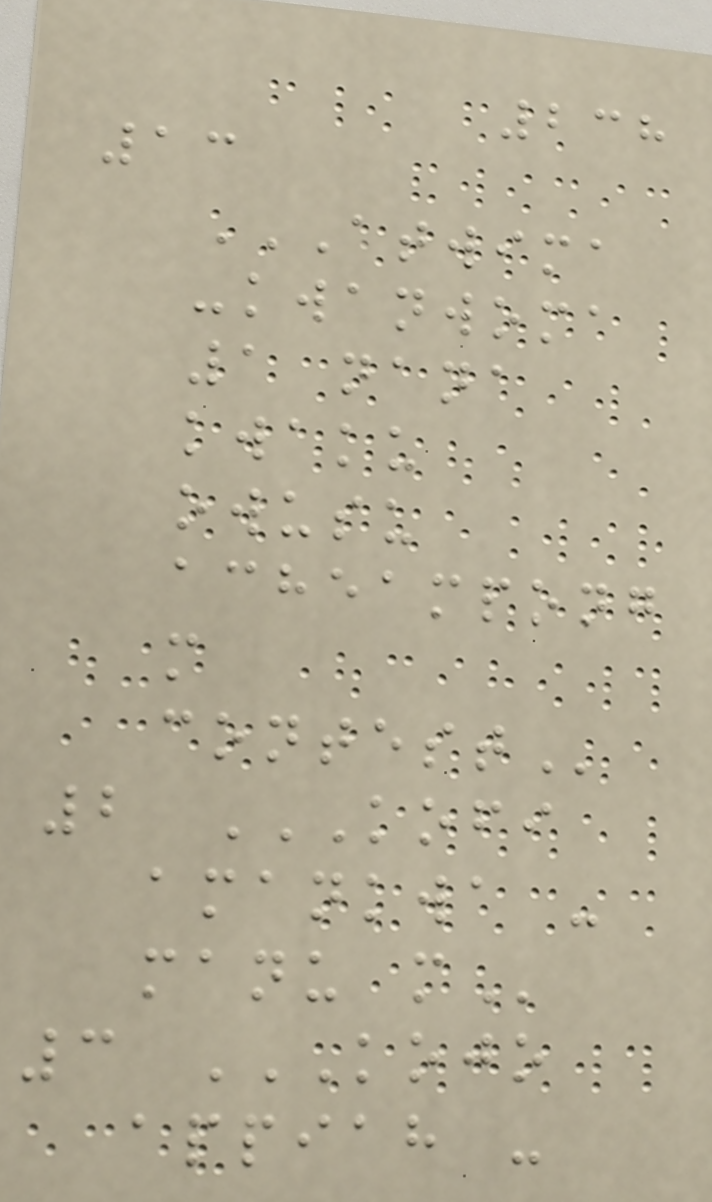238
13
ATWIMA
-KWANWOMA
1 NANA
KWAKU
OWUSU
ACHEAMPONG
M
CONTEST
2 KOFI
AMANKWA -
MANU M
3 KOJO
APPIAH -
